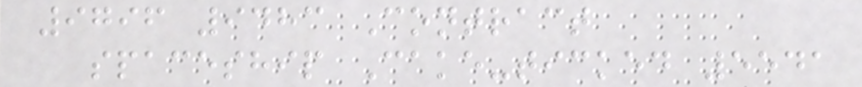9796 9483 Contract
spaceship Cake-ticked 5541
